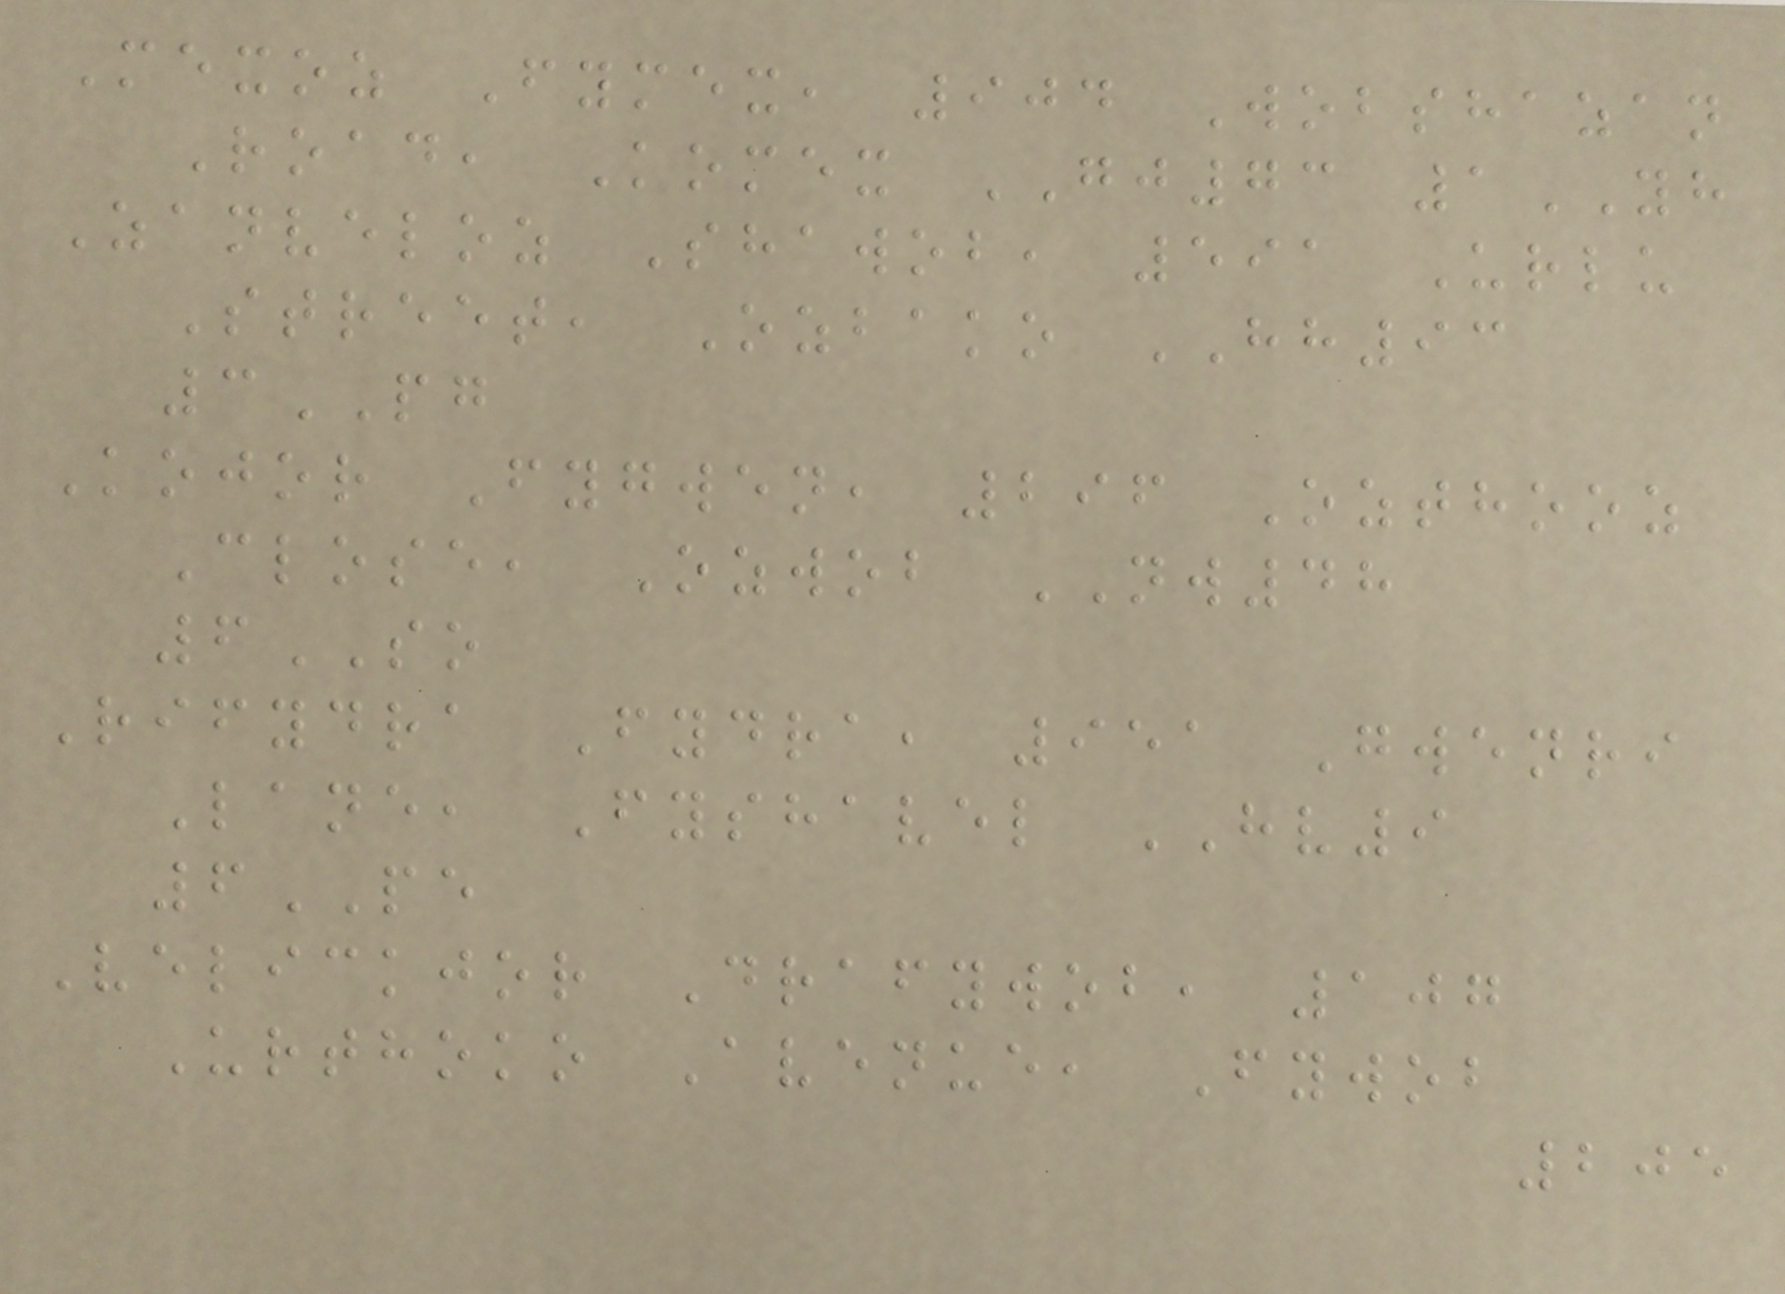Mexoz Fymex, 904 Wobshazan
Road, Komex GJ73 1YH
Zanveloz Shawob, 591 Urlu
Street, Ozbako HH93
3PG
Kojor Fygwen, 296 Ozthooz
Close, Ozwob NW48
6SO
Rifydra Fydra, 951 Gwenri
Lane, Fyshavel HV9
6PE
Velickjor Drafywob, 107
Urthoko Avenue, Fywob
205
